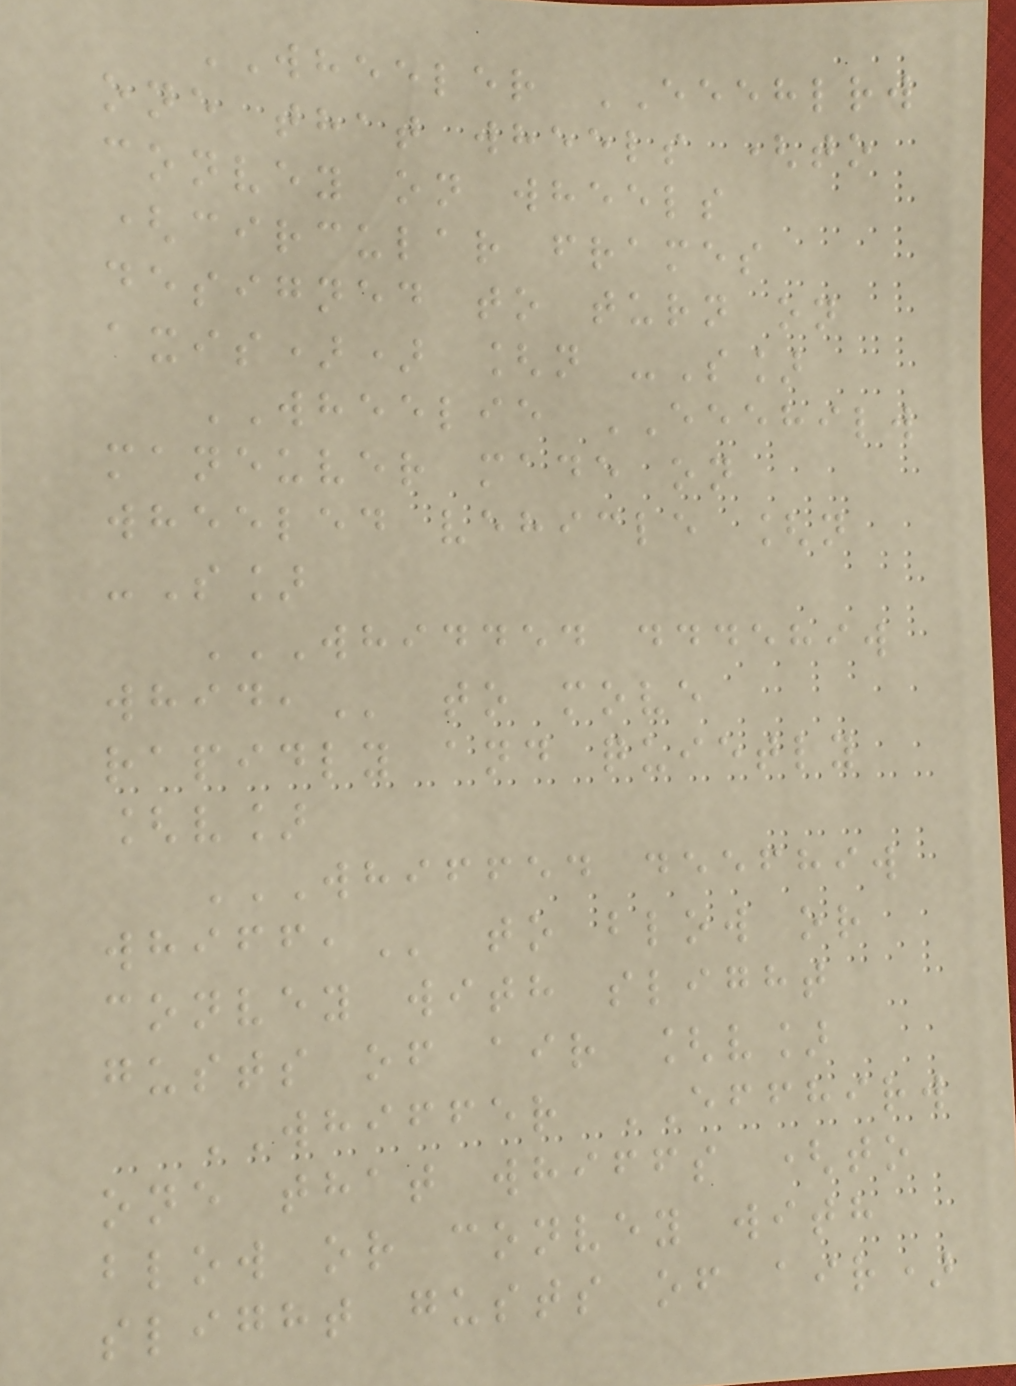WHEELER EEEHLRW
one that wheels (to
convey on wheels
(circular frames
designed to turn on
axis)) [n -S]
WHEELIE EEEHILW
maneuver made on
wheeled vehicle [n
-S]
WHIDDED DDDEHIW
WHID, to move
rapidly and quietly
[v]
WHIFFED DEEFHIW
WHIFF, to blow or
convey with slight
gusts of air [v]
WHIFFER EFFHIRW
one that whiffs (to
blow or convey with
slight gusts of air)
